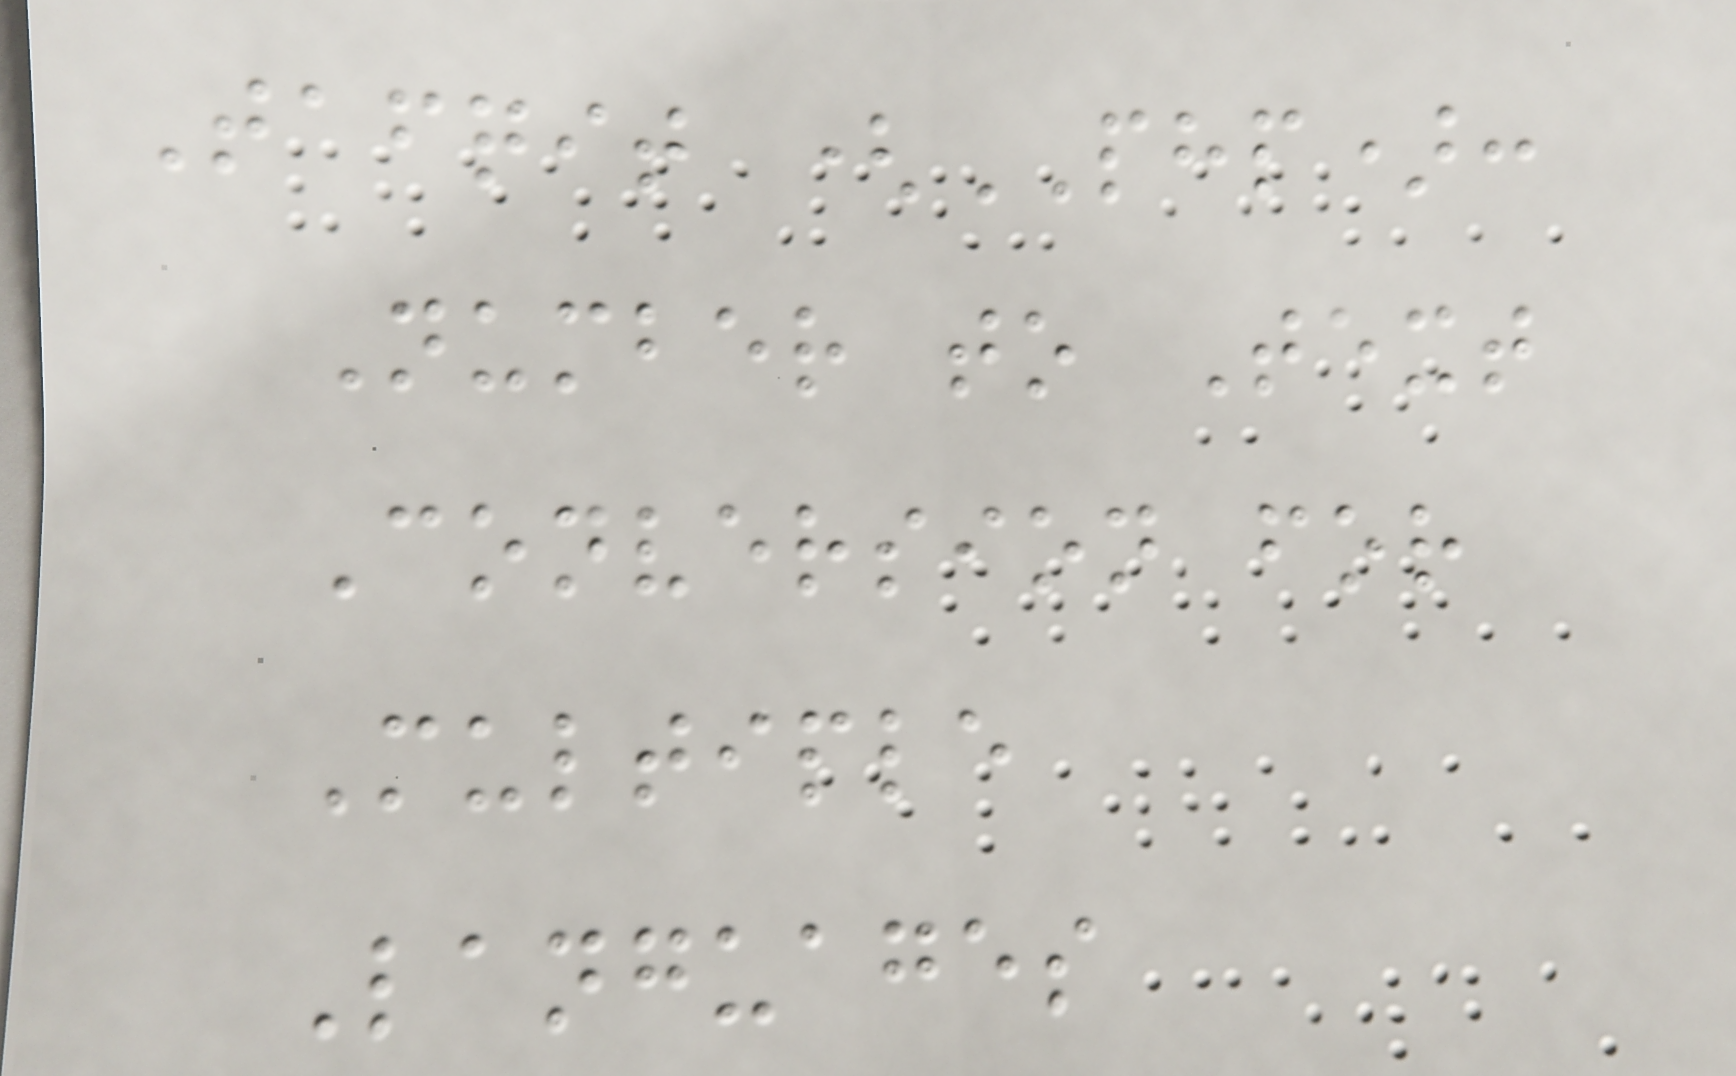Tafqit (PHP):
Number to Text
Conversion for
Multiple
Languages
